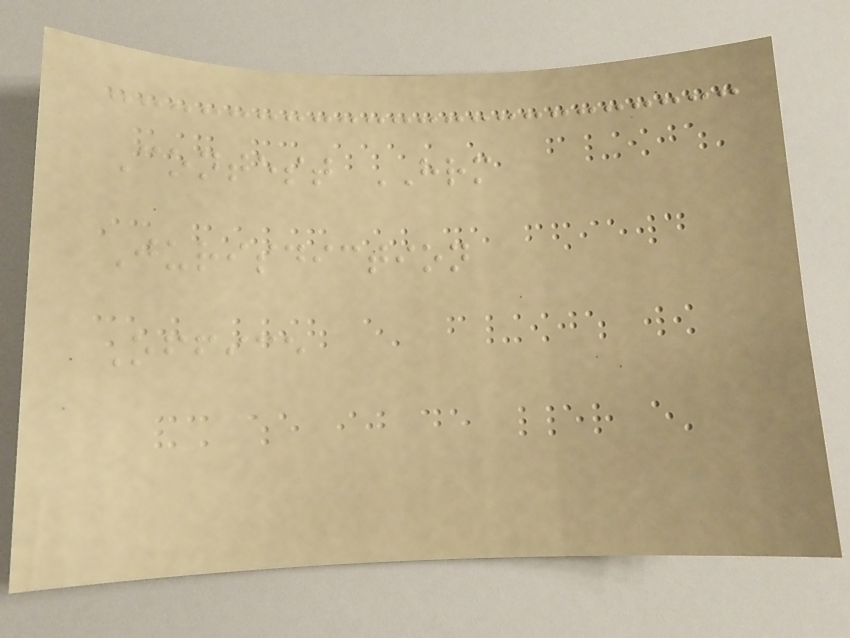Contest HRM
Jurisdiction
Office
